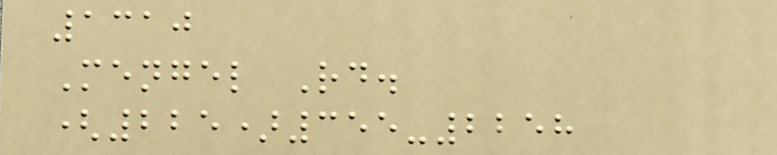1310
Mengel Rd.
(225)355-2258
